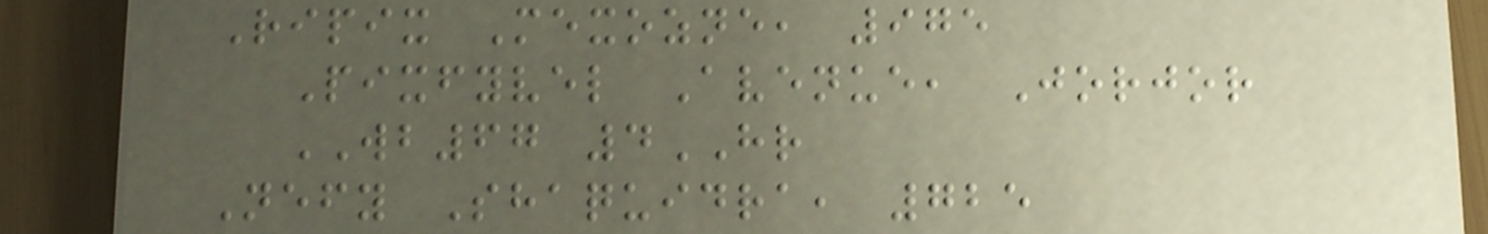Ripix Mexozne, 975
Pixfyvel Avenue, Jorjor
WB67 4HR
Nefy Shaquidra, 725
